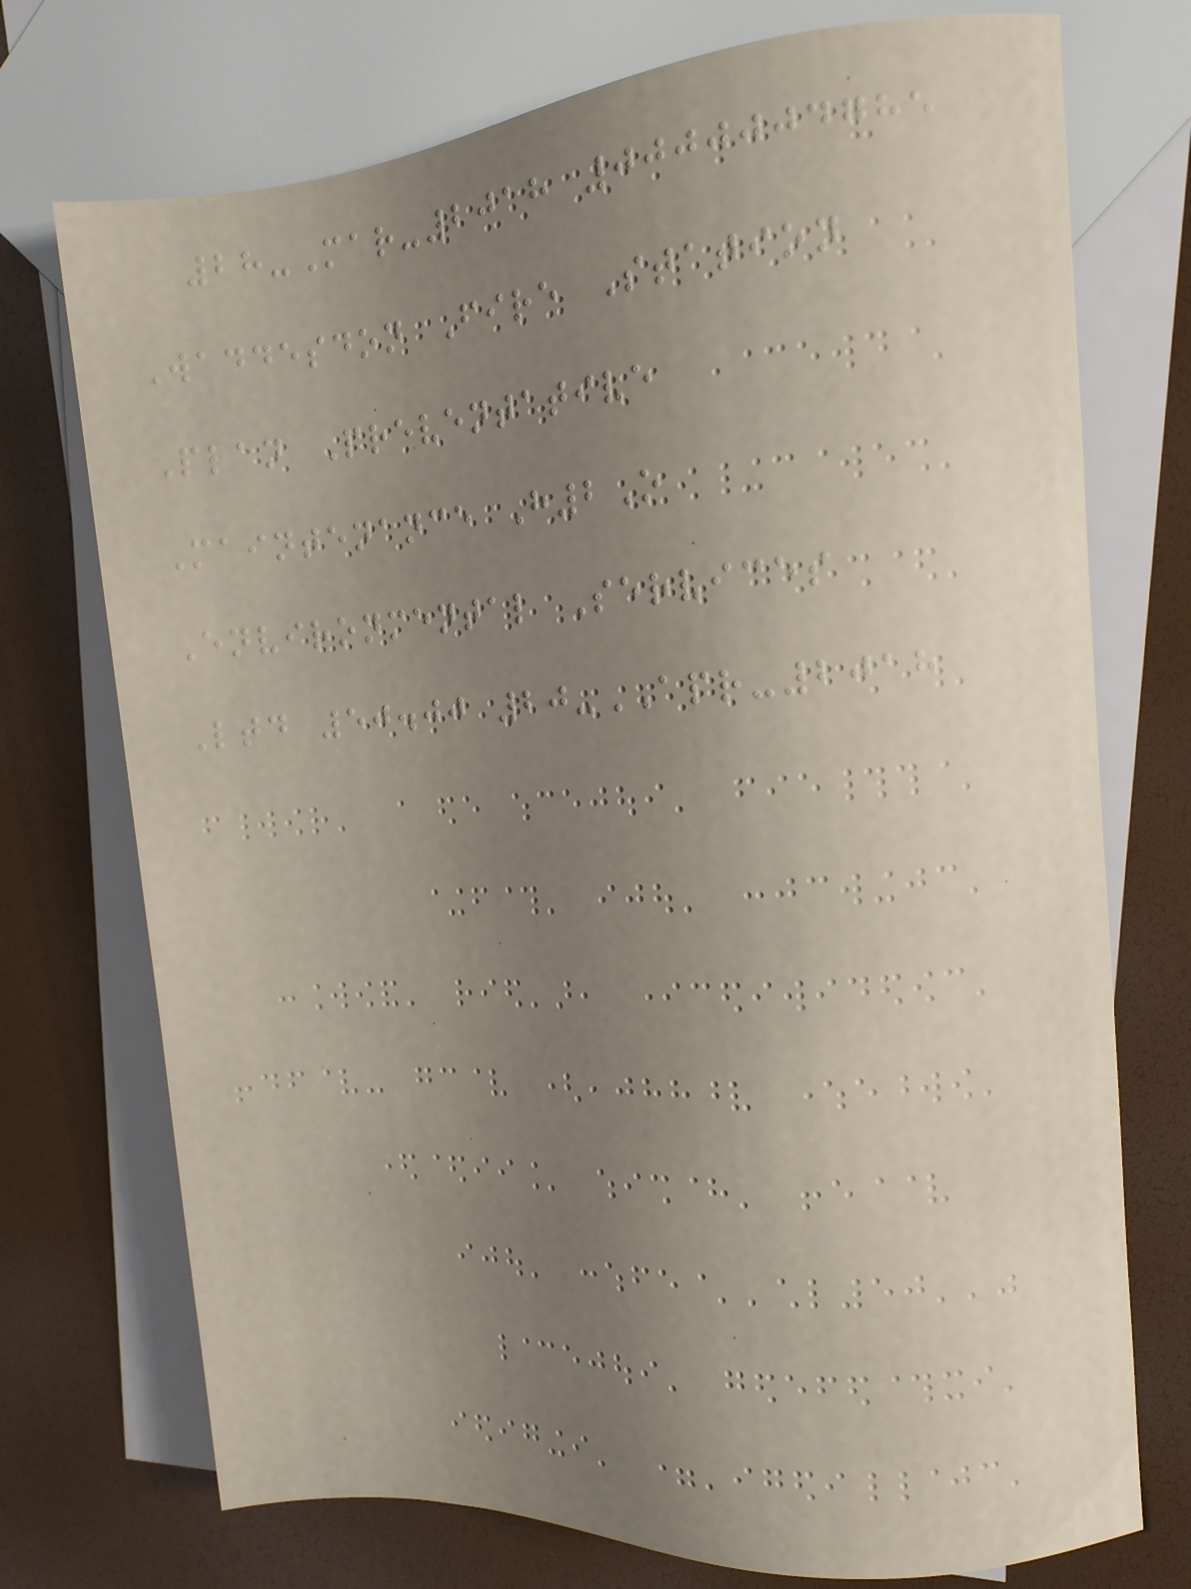28-Mar-2018 0000004785
Waddesdon Fire Station
Plan Preventative
Maintenance H2O
Environmental Services
Ltd 50.00 20-APR-2018
